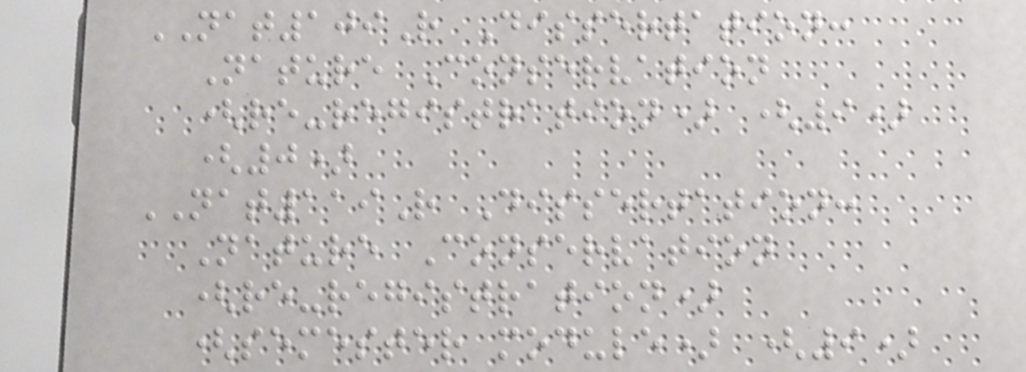NAT109R Dissertation:
Nature Conservation
(re-registration) (9)
(0)
NAT119R Dissertation:
Nature Conservation
(re-registration)
(semester module) (9)
